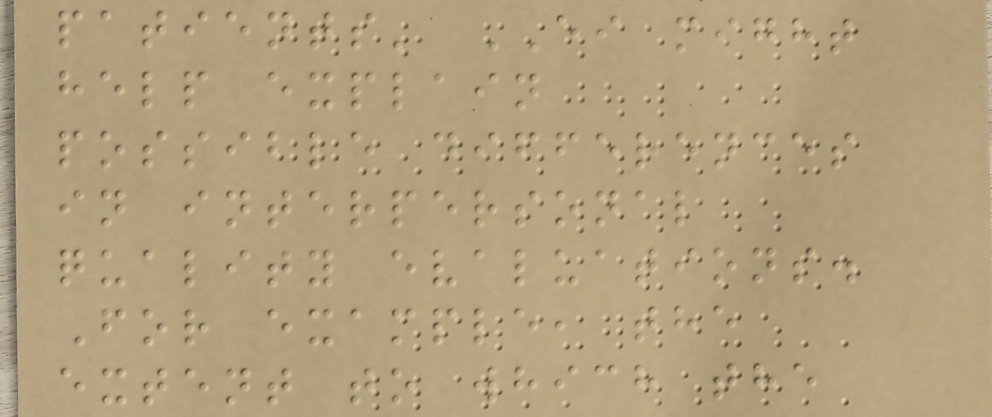patients' EI might
help explain
possible differences
in interpersonal
quality evaluations.
For example, the
extent to which the
